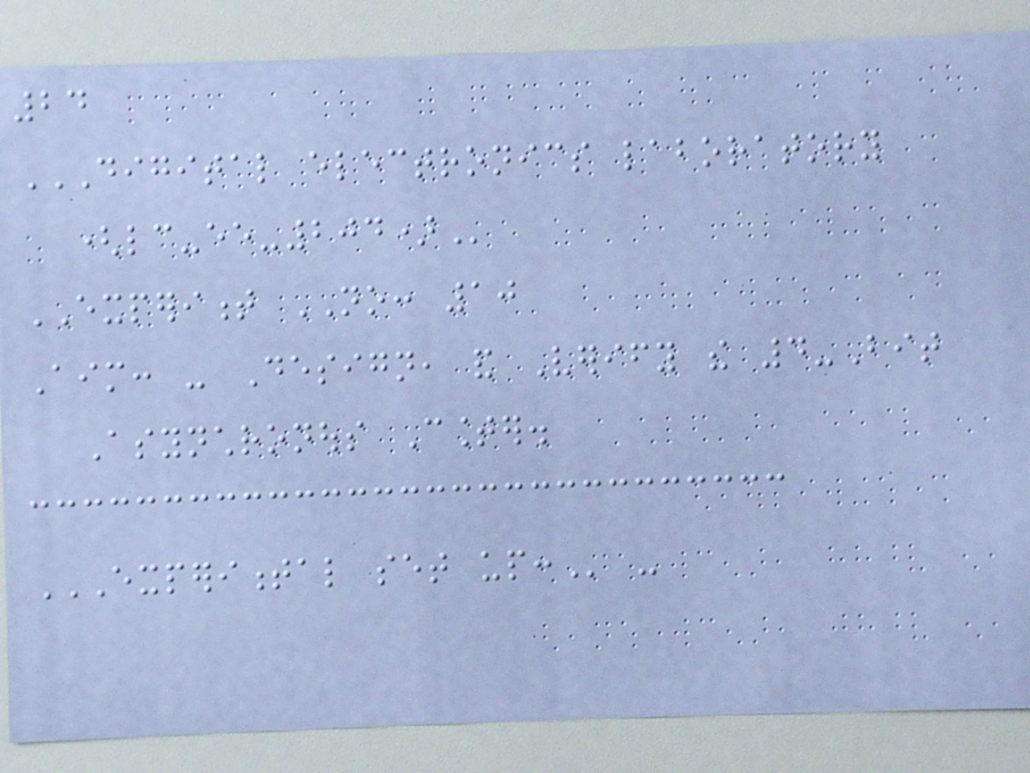24
DIGITAL ELECTRONICS LABORATORY
(LC-EE-204)
EXPERIMENT NO: 10
Aim: - Design, and Verify the 4-Bit
Asynchronous Counter.
EXPERIMENTAL SET UP: -
